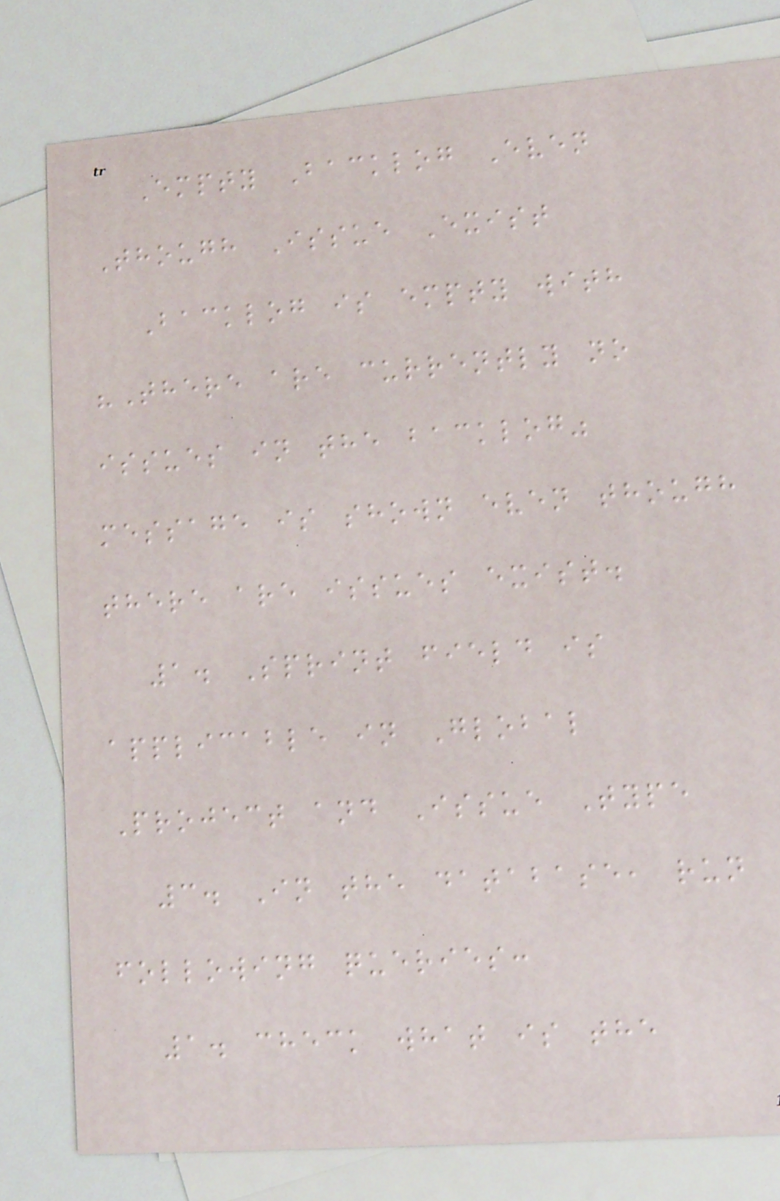Empty Backlog Even
Though Issue Exist
Backlog is empty with
"There are currently no
issues in the backlog"
message is shown even though
there are issues exist.
1. Sprint field is
applicable in Global
Project and Issue Type
3. In the database, run
following queries:
1. check what is the
